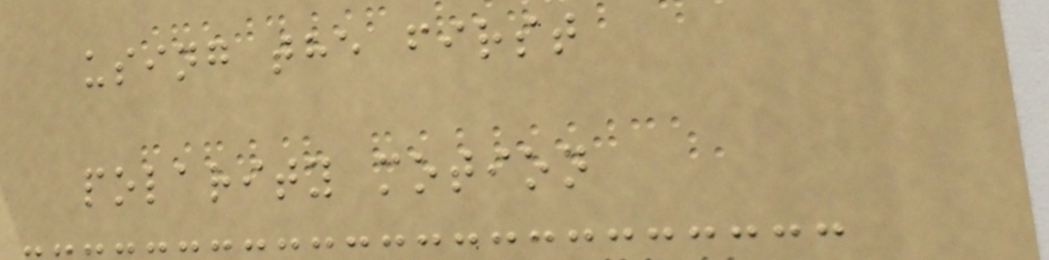using the first
polarity motion
